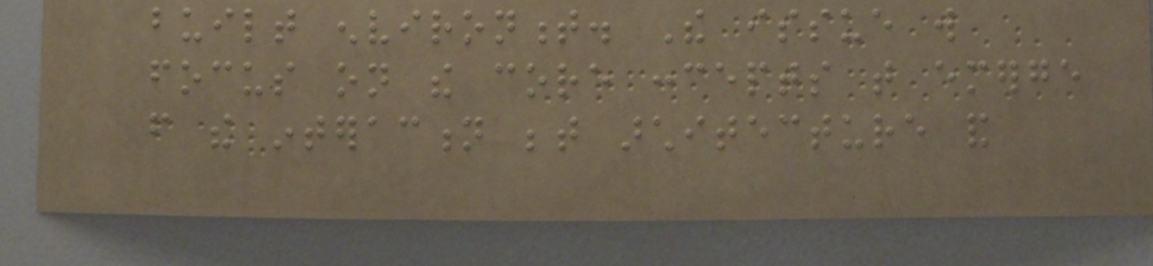built environment. The issue will
focus on the core concepts that emerge
from the interaction between architecture and
